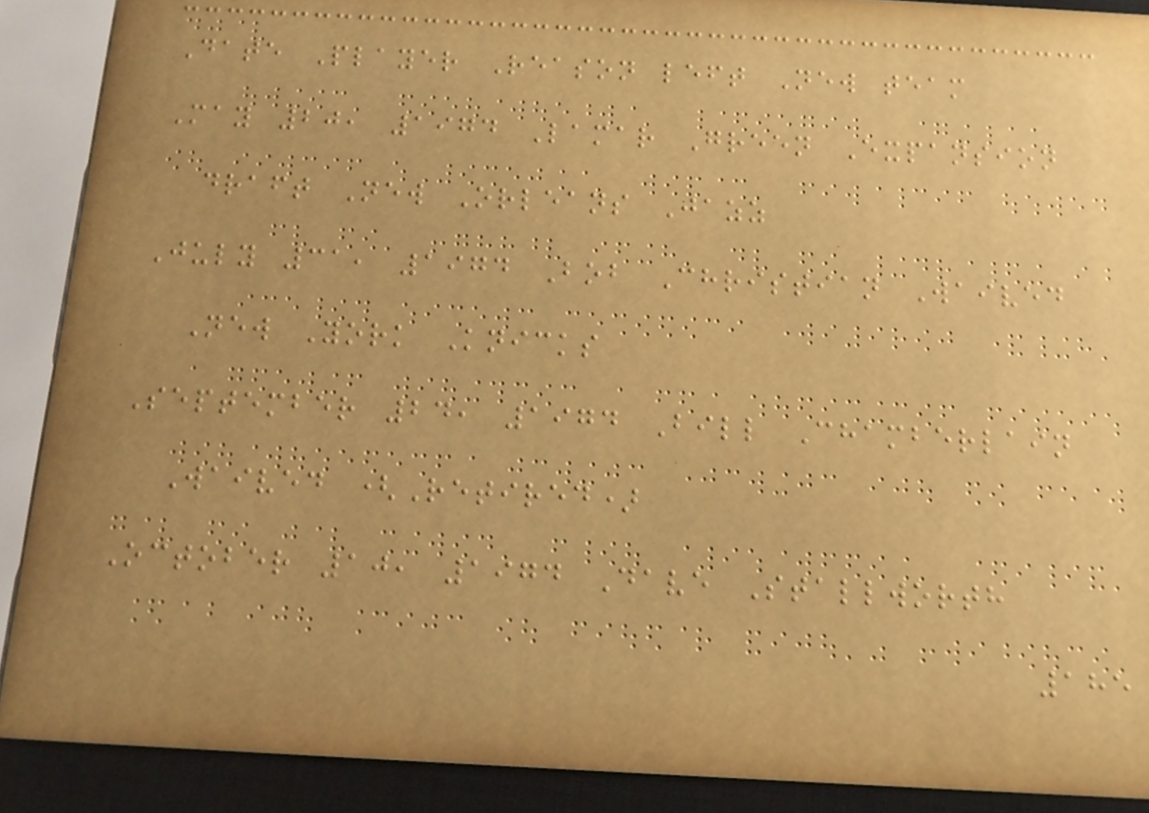Date Player Reason left New team
May 20, 1974 Lamar Green Expansion
draft New Orleans Jazz
July 31, 1974 Bob Christian Waived
New York Knicks
September 24, 1974 Bill Chamberlain
Waived (Retired)
October 10, 1974 Dave Stallworth
185
